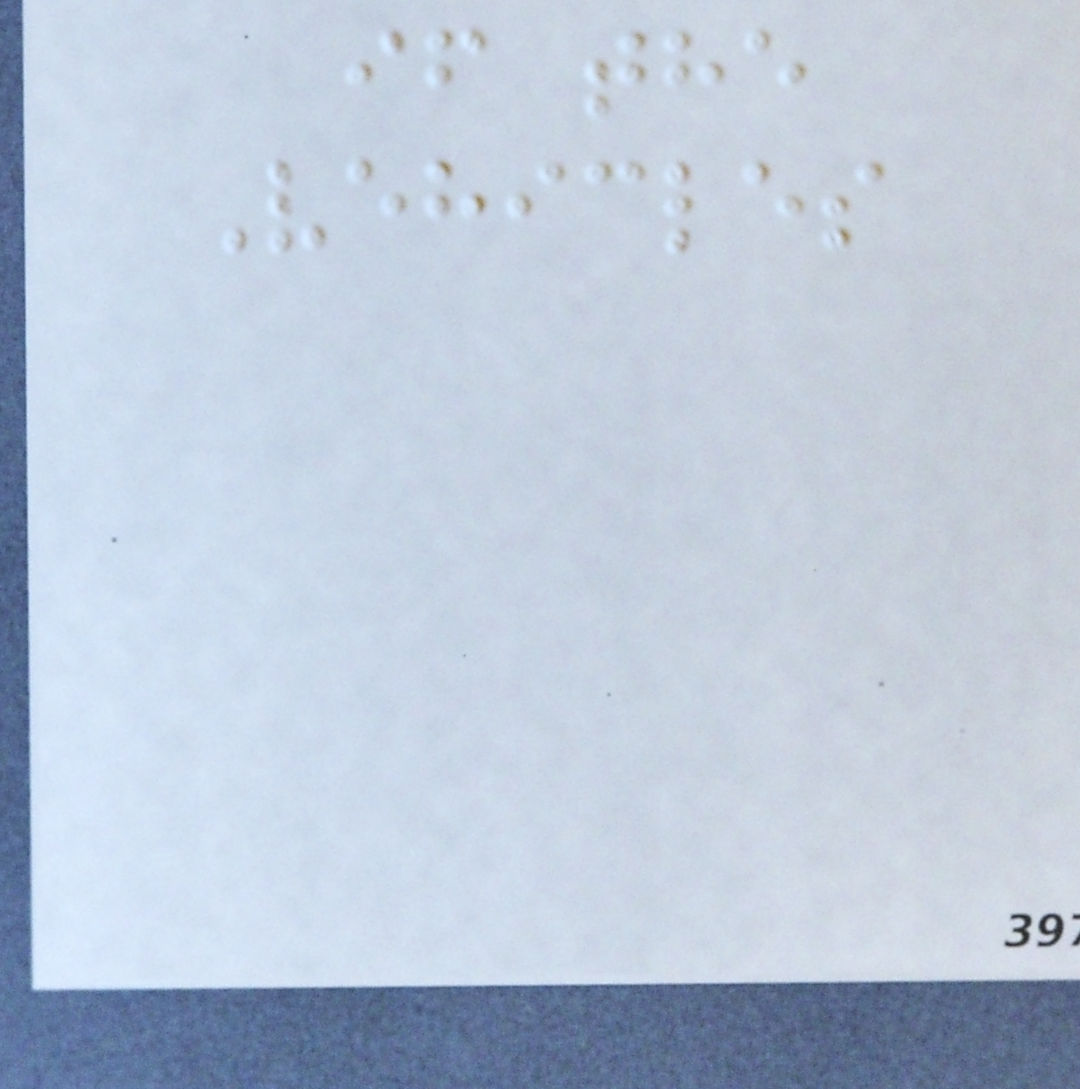if the
Vehicles
